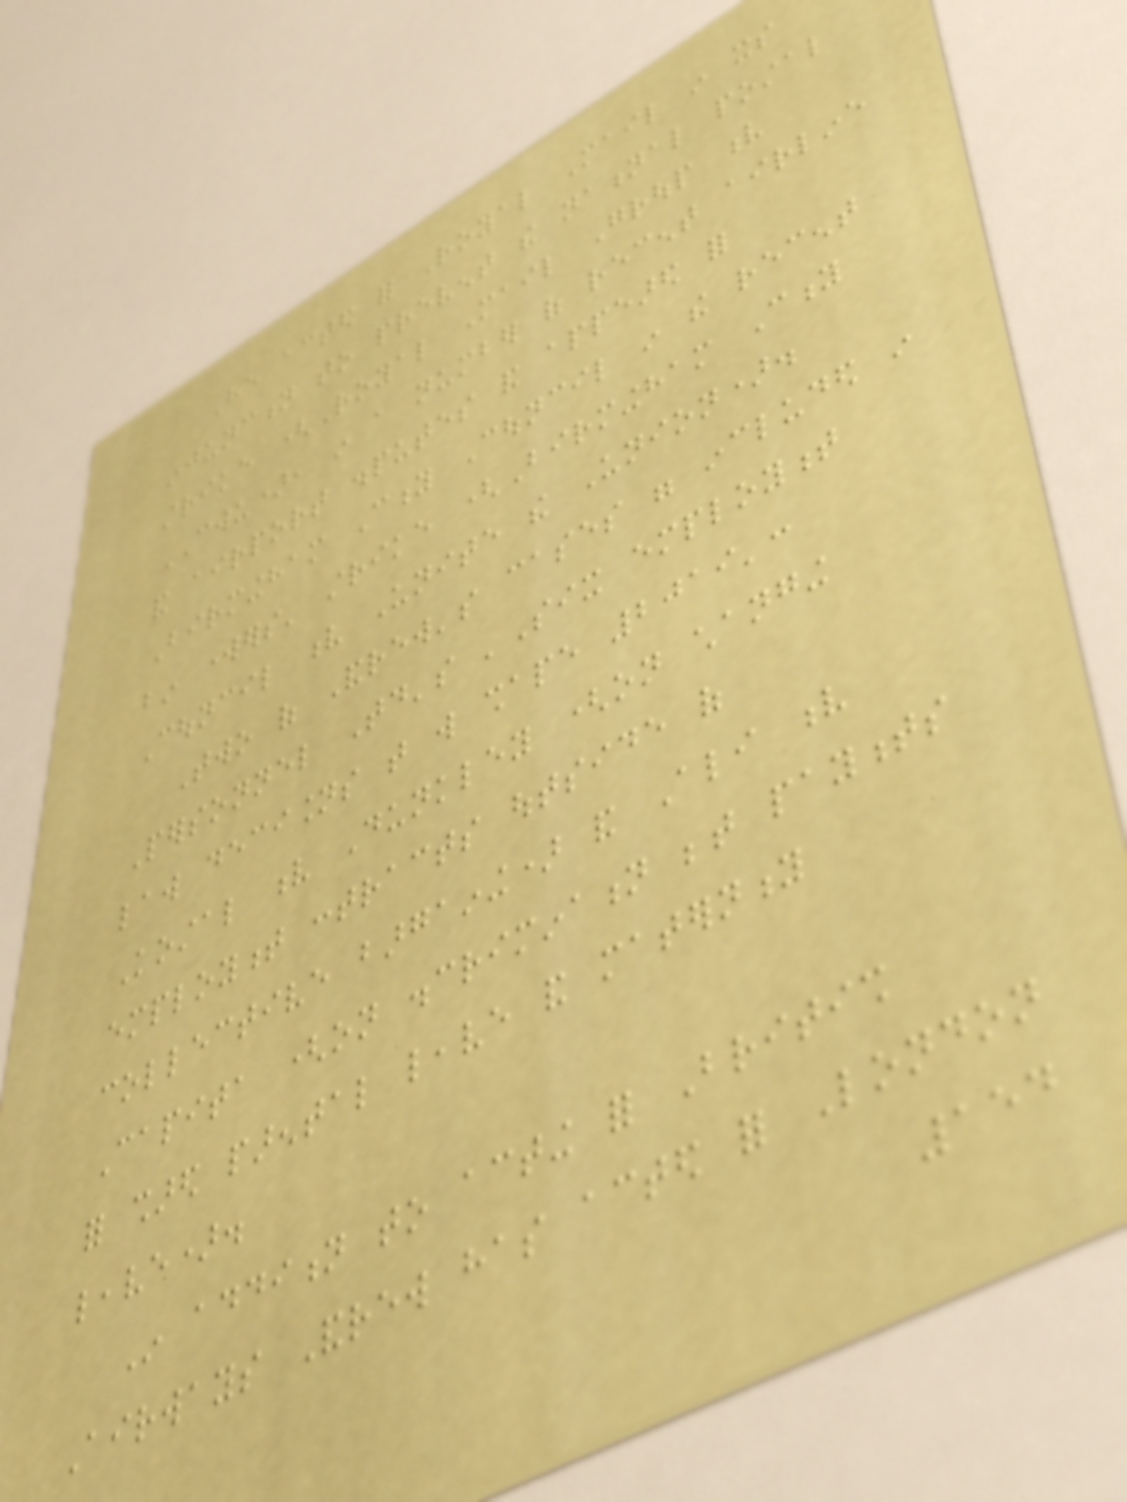He acted for Royal Mail in its
injunction to prevent the national postal
strike (Royal Mail Group v
CWU), in a number of recent airline
and airport disputes and appeared for
Birmingham City Council in the recent
bin workers' strike (Birmingham City
Council v Unite the Union).
Two of Andrew's cases were included in
Personnel Today's 'Six employment
law decisions that will shape 2019':
Kostal v Dunkley (on changing
employment contracts outside of
collective bargaining) and Ali v
Capita (on discrimination between payments
for shared parental leave and maternity
leave).
In addition to acting for British
Airways Andrew has acted for London
154
